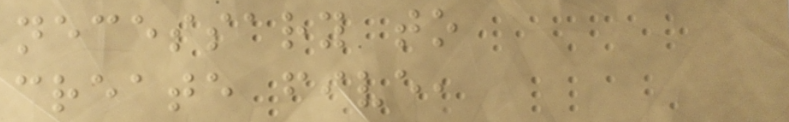necessary to
create five,
